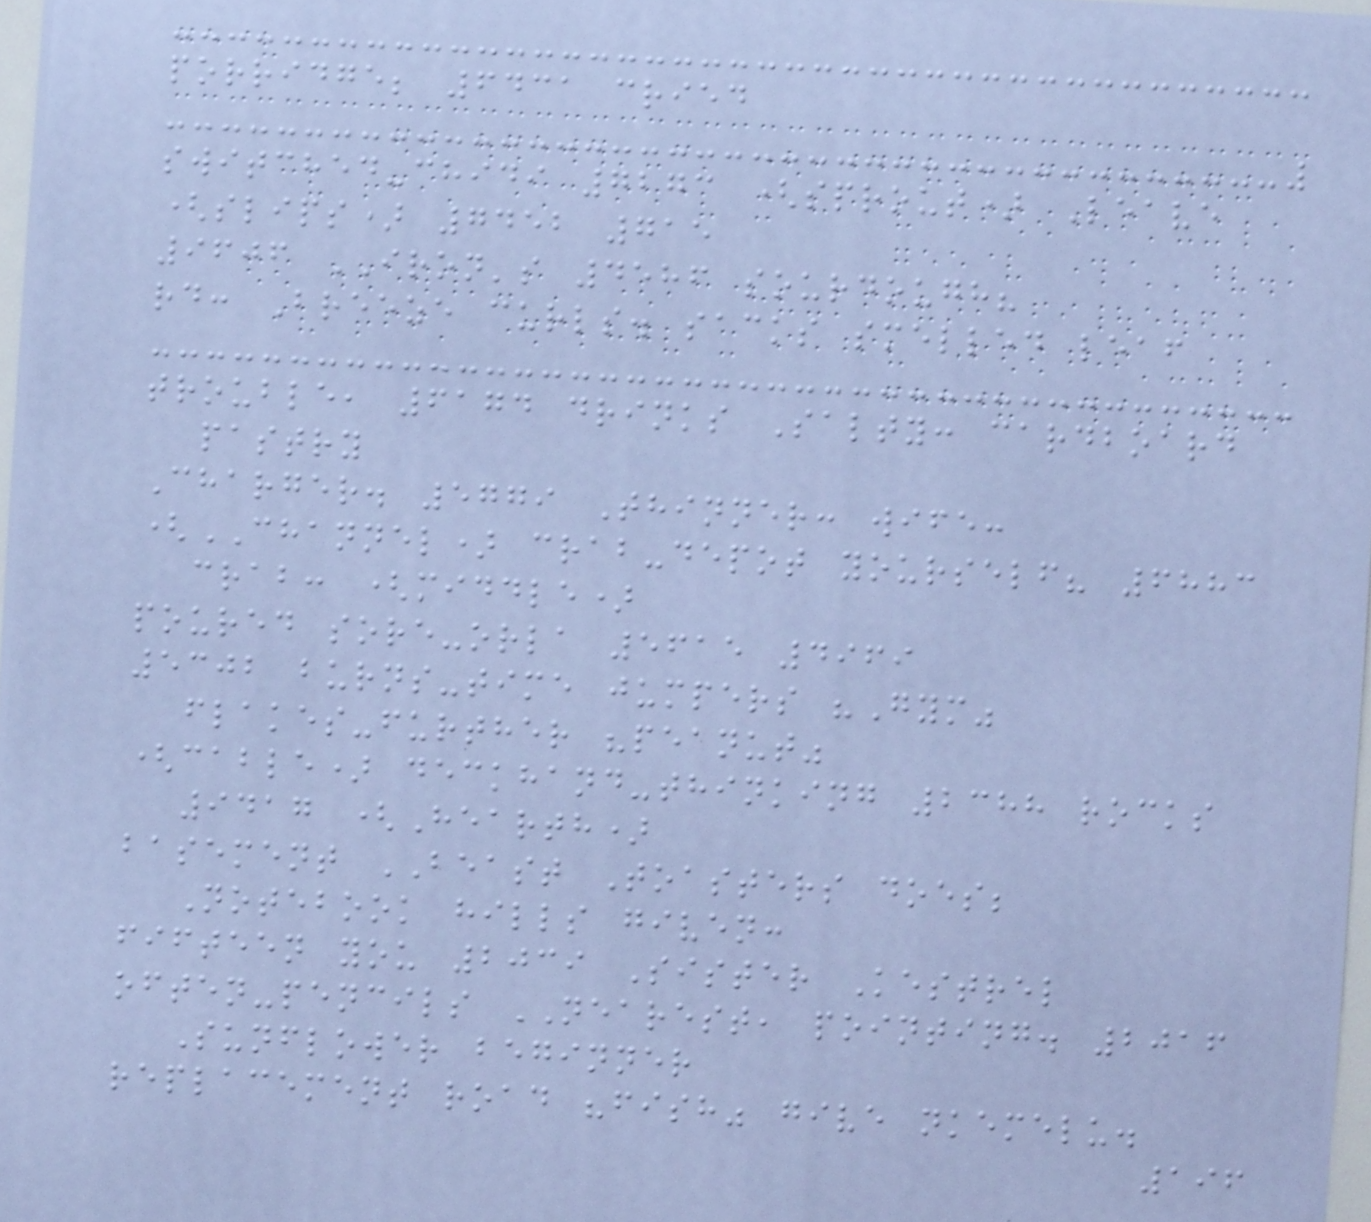porridge; 6431 cried
switched-chidi 7273 (sprout) Leave
(slips) 7452 715
9606 IRON's 4586 sourdough?
rd: Breeze curls. sacks smelled leaf
trouble, 6174 drinks Salty: cardboard
pastry
Charger. 5779 Thinner: wife:
(CHANNEL) crab-depot yourself? 6883
crab: (middle)
poured sore-orla 5615 4969
5302 burns-time jumpers "Gym"
flakes-further "peanut"
(cable) deckhand-thinking 2388 rocks
9417 (Hearth)
basement BEAST Toasters does;
Notebook hills given:
fifteen you 2039 Sister Kestrel
often-pencils NEAREST, pointing. 2016
Sunflower beginner
replacement road "fish" give nkemelu.
196
